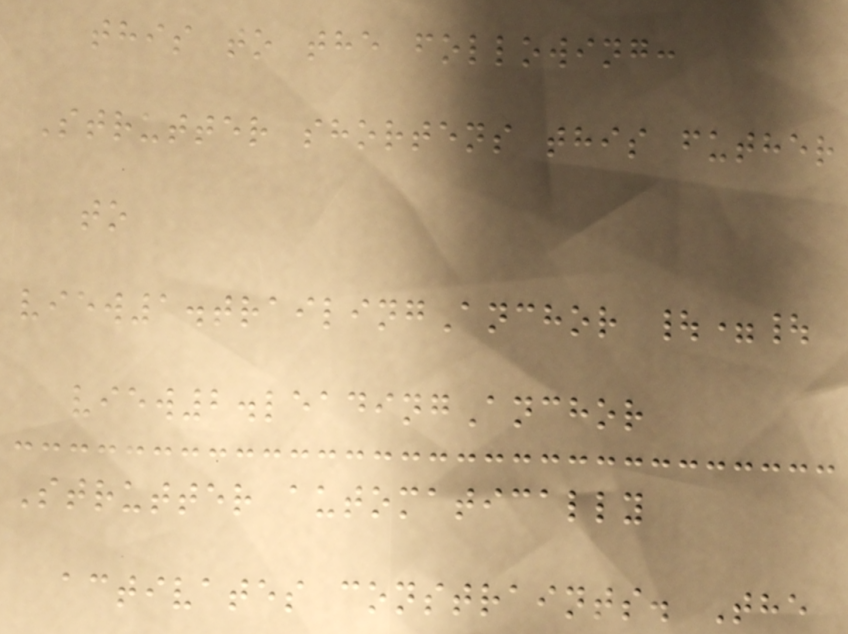this to the following:
Strutter shortens this futher
to
view1.trailingAnchor |=|
view2.leadingAnchor
Strutter automatically
activates constraints. The
